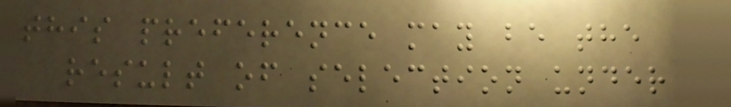this preference may be the
result of selection under
